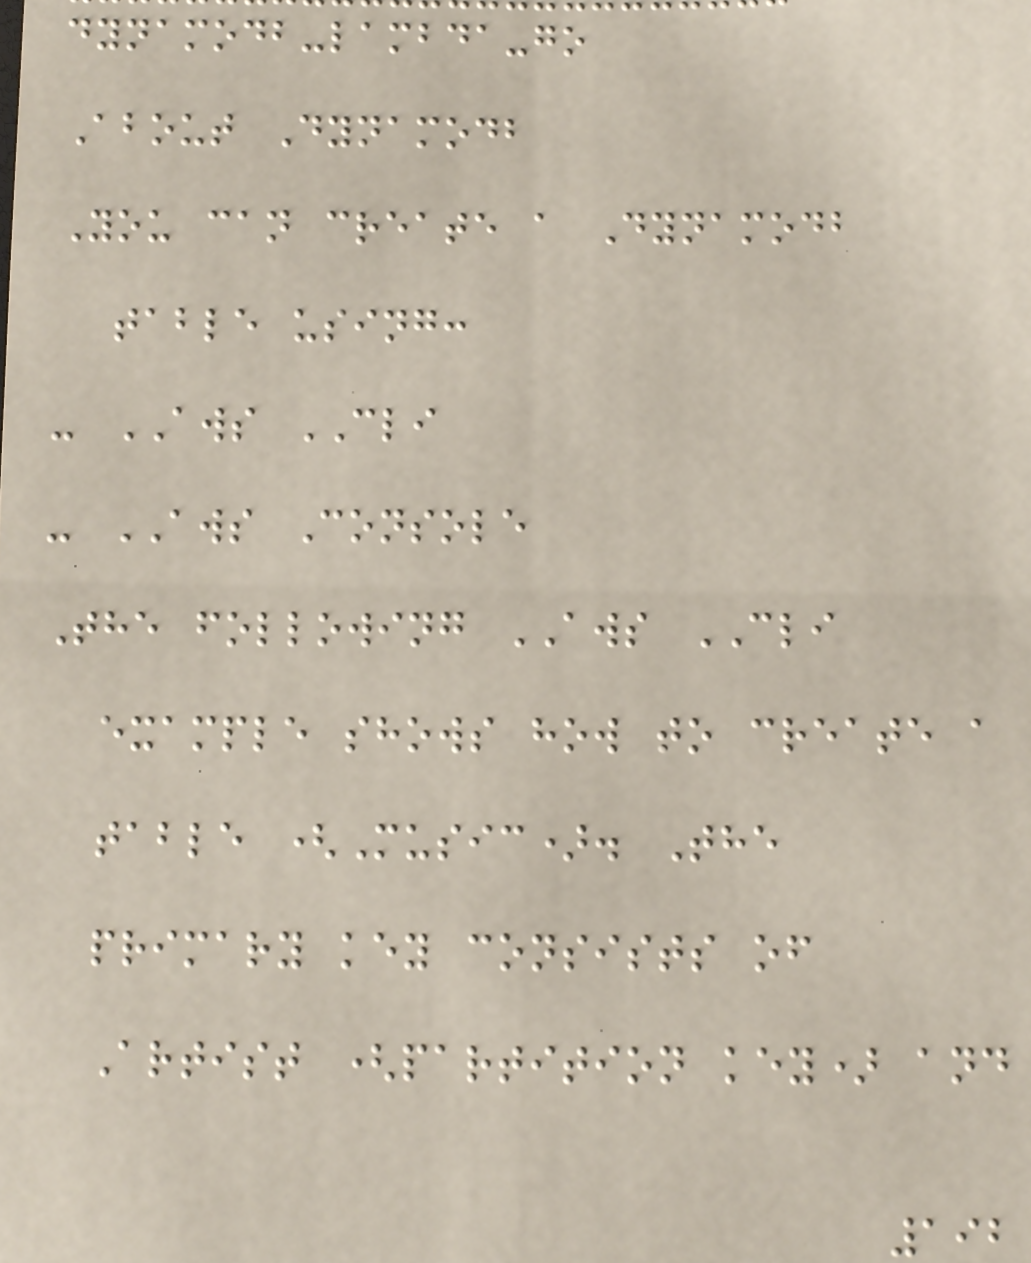dynamodb-lambda-go
About Dynamodb
You can create a Dynamodb
table using:
- AWS CLI
- AWS Console
The following AWS CLI
example shows how to create a
table (Music). The
primary key consists of
Artist (partition key) and
192
